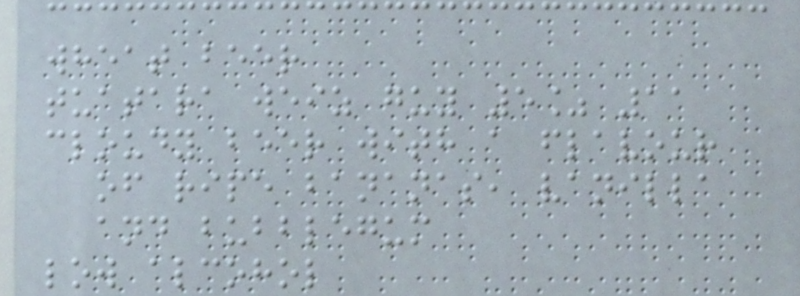wheat beer
tuatara weiz guy 5% 11
cloudy beer with a flavour
of ripe bananas, vanilla
and bubblegum
low alcohol
